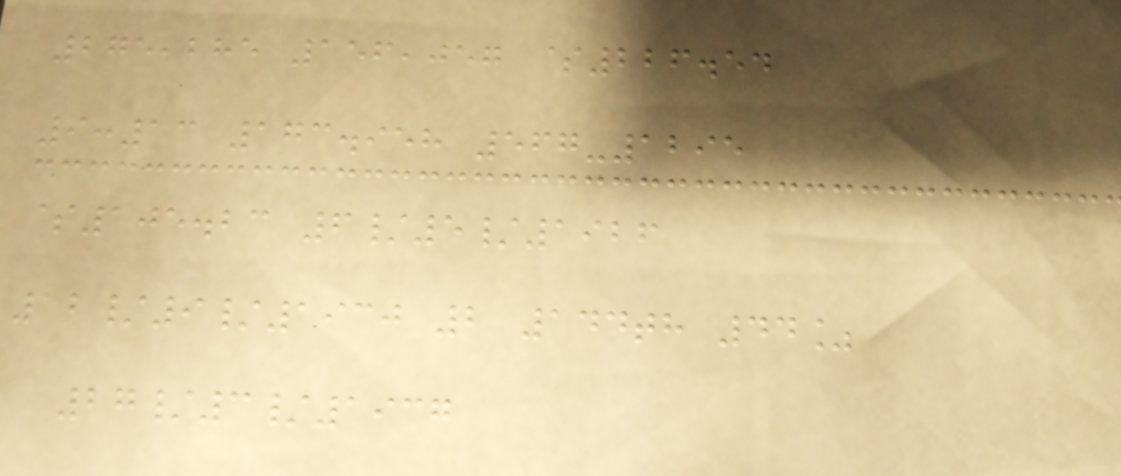275,285 156,057 $226.54
9:13 173.958 567-1295
$105.23 6/5/1926
12/9/1930 2 144th 44%
27/3/1937
